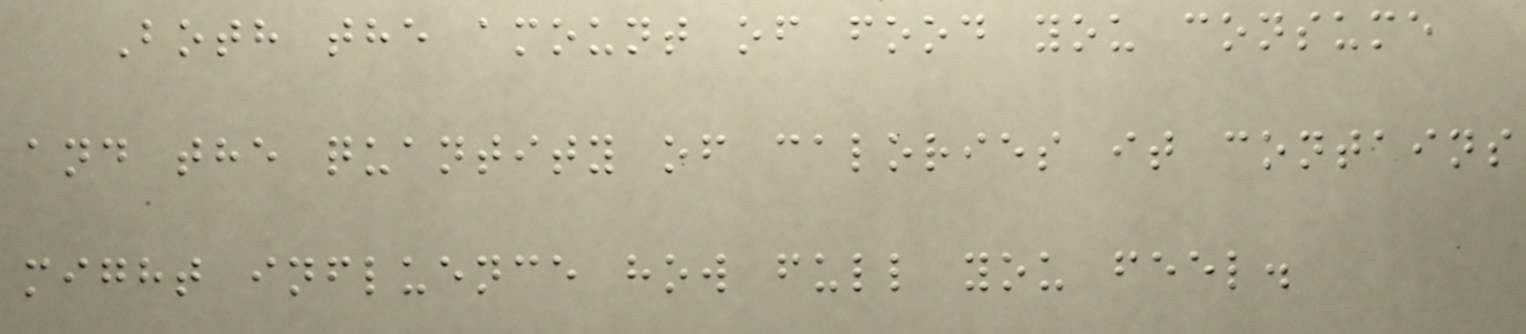Both the amount of food you consume
and the quantity of calories it contains
might influence how full you feel.
